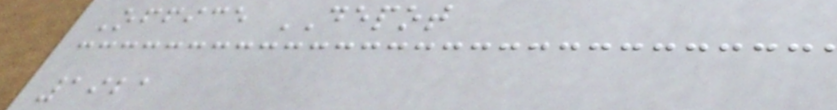Office DEPOT
1921
